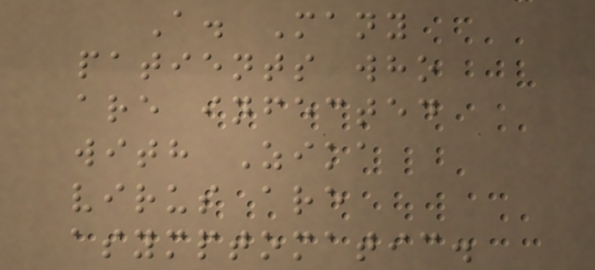A. Many
patients who
are infected
with Zika
virus are
asymptomatic.
